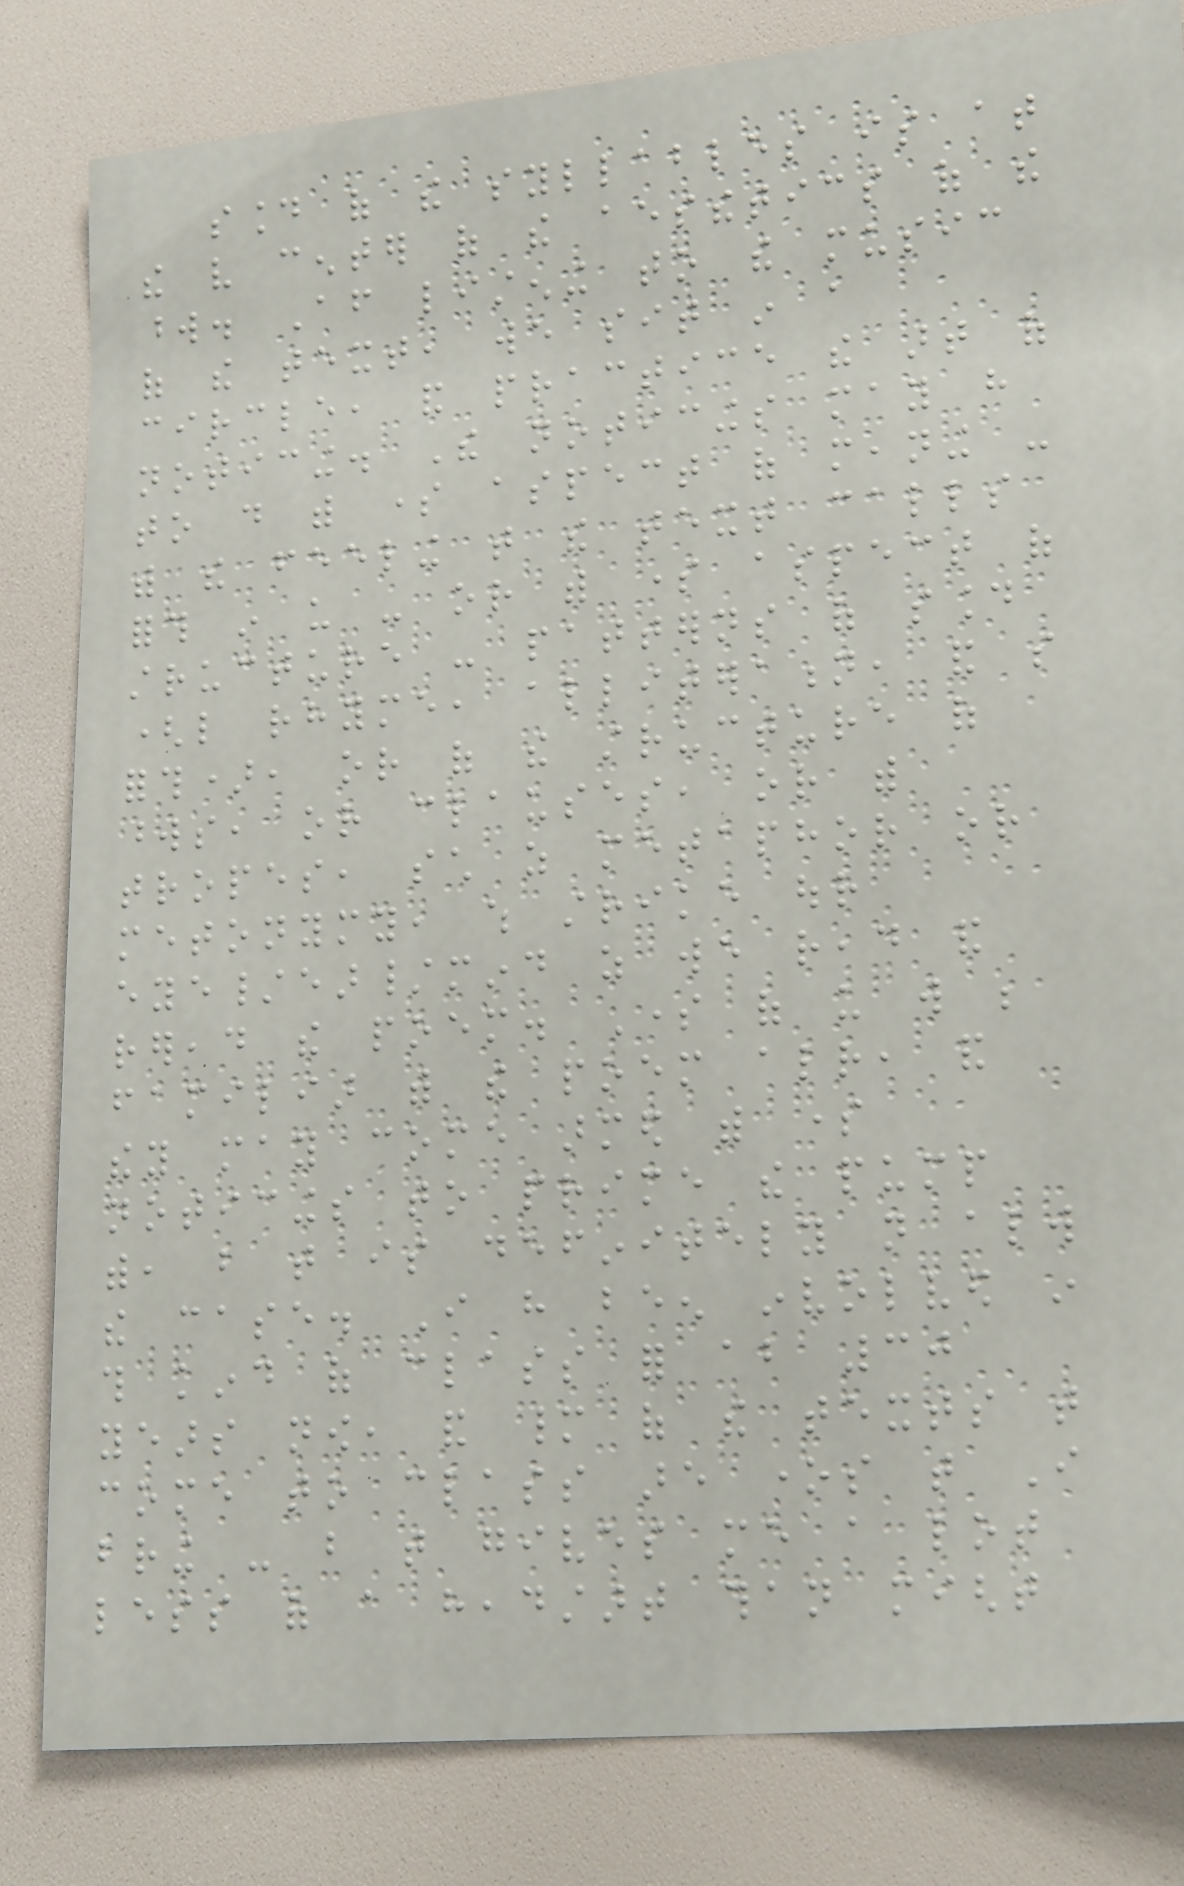sound of the syllables is at
the very center of the aesthetics of the
word. After listening to the music
of the text, we sit in a
circle, and practice the art of
noticing. The noticings may have
to do with some aspect of meaning -
with the feeling that the text calls
forth in us - or with some aspect of
structure - patterns of sound
(like rhyme, alliteration, and so
forth), or of the structure of
words, or clauses, or with
tropes, such as metaphor or
metonymy, which strike our
eye/ear/mind as we read and
reread the poem. Some of us will be
familiar with the poem already, and
they may come armed with some
noticings to prime the pump
with, but that is definitely not always
the case. I have been involved in
this kind of class for about 30
years now, and many of the texts that
come to class are ones that I
bring - but that gives me a lot
less of a headstart than might
